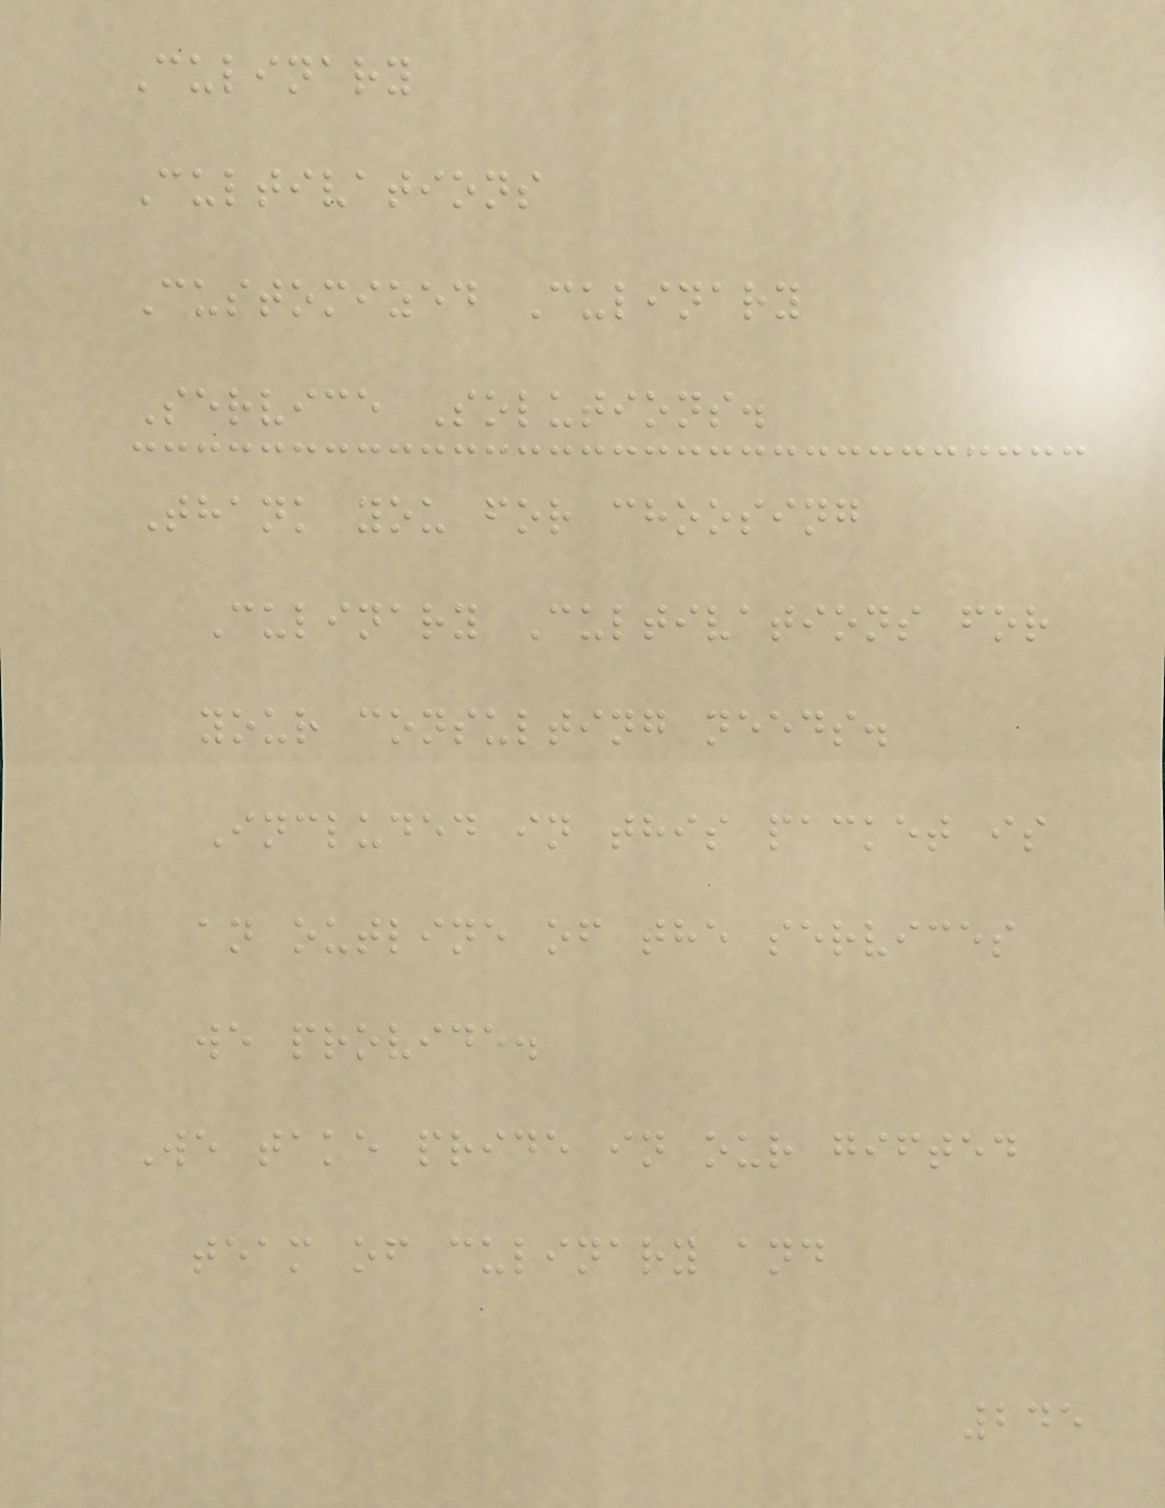Culinary
Cultivations
Customized Culinary
Service Solutions.
Thank you for choosing
Culinary Cultivations for
your consulting needs.
Included in this packet is
an outline of the services
we provide.
We take pride in our gifted
team of culinary and
245
